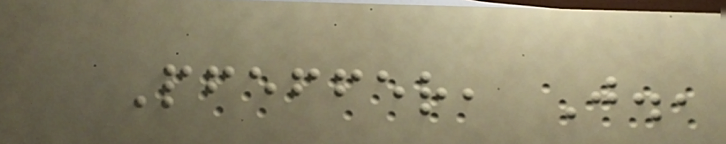Pfeffer, J.,
